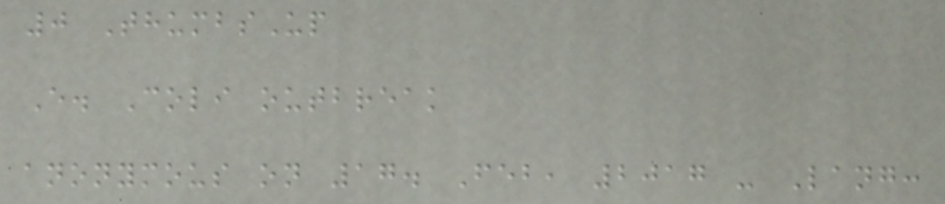0 ThumbsUp
E. Coli outbreak
anonymous on 17. Feb, 2017 - Lang:
